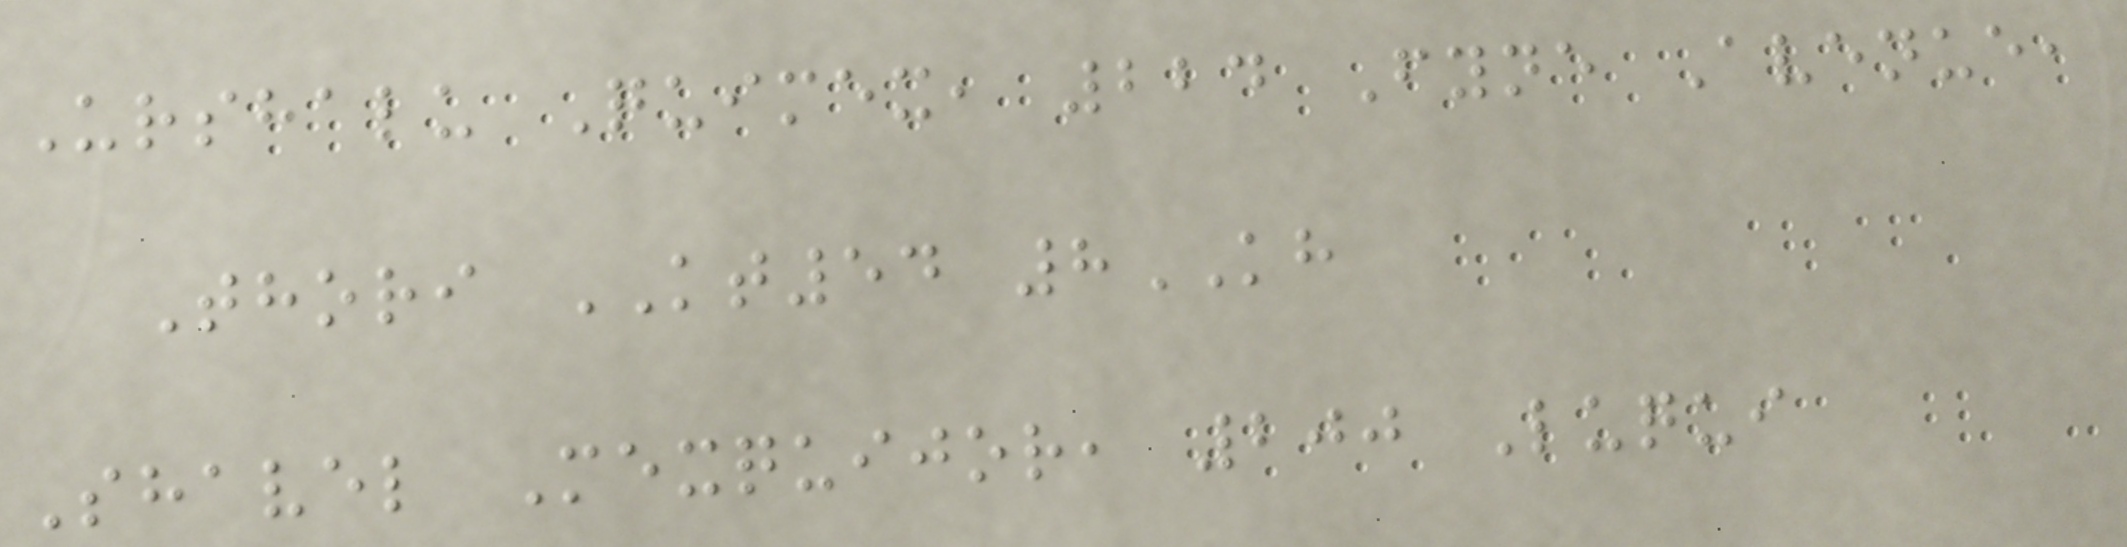Urshalu Quimex, 224 Fyne Avenue,
Thori KT54 8KH
Shavel Mexquijor, 200 Luqui
